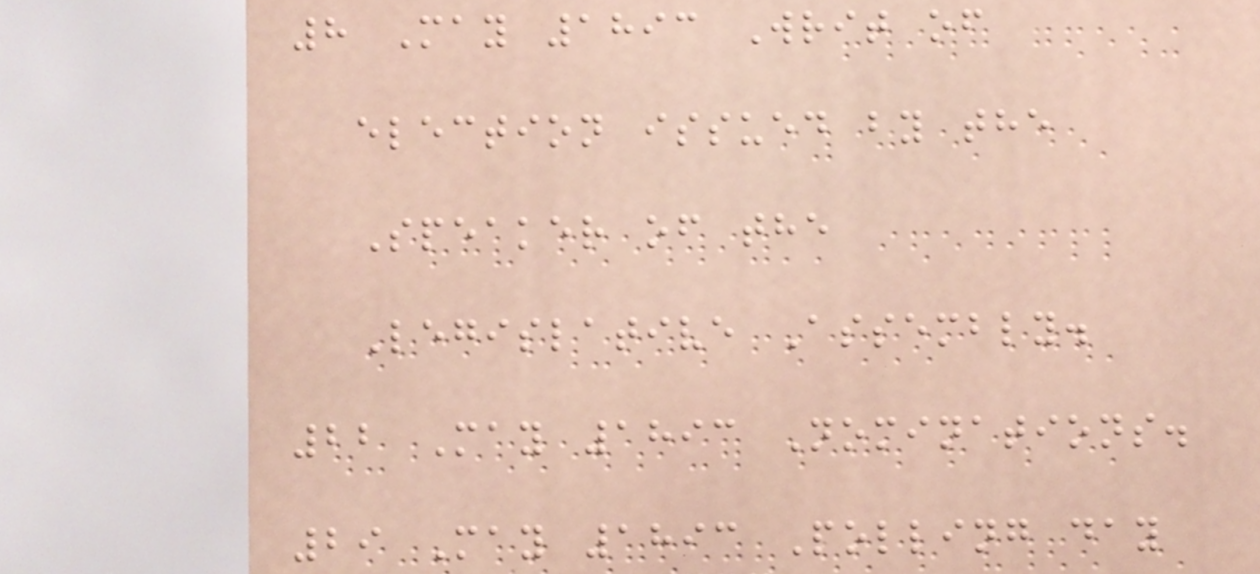8 May 1893 Writ of
election issued by the
Speaker of the
Legislative Assembly.
22 May 1893 Nominations.
29 May 1893 Polling day
